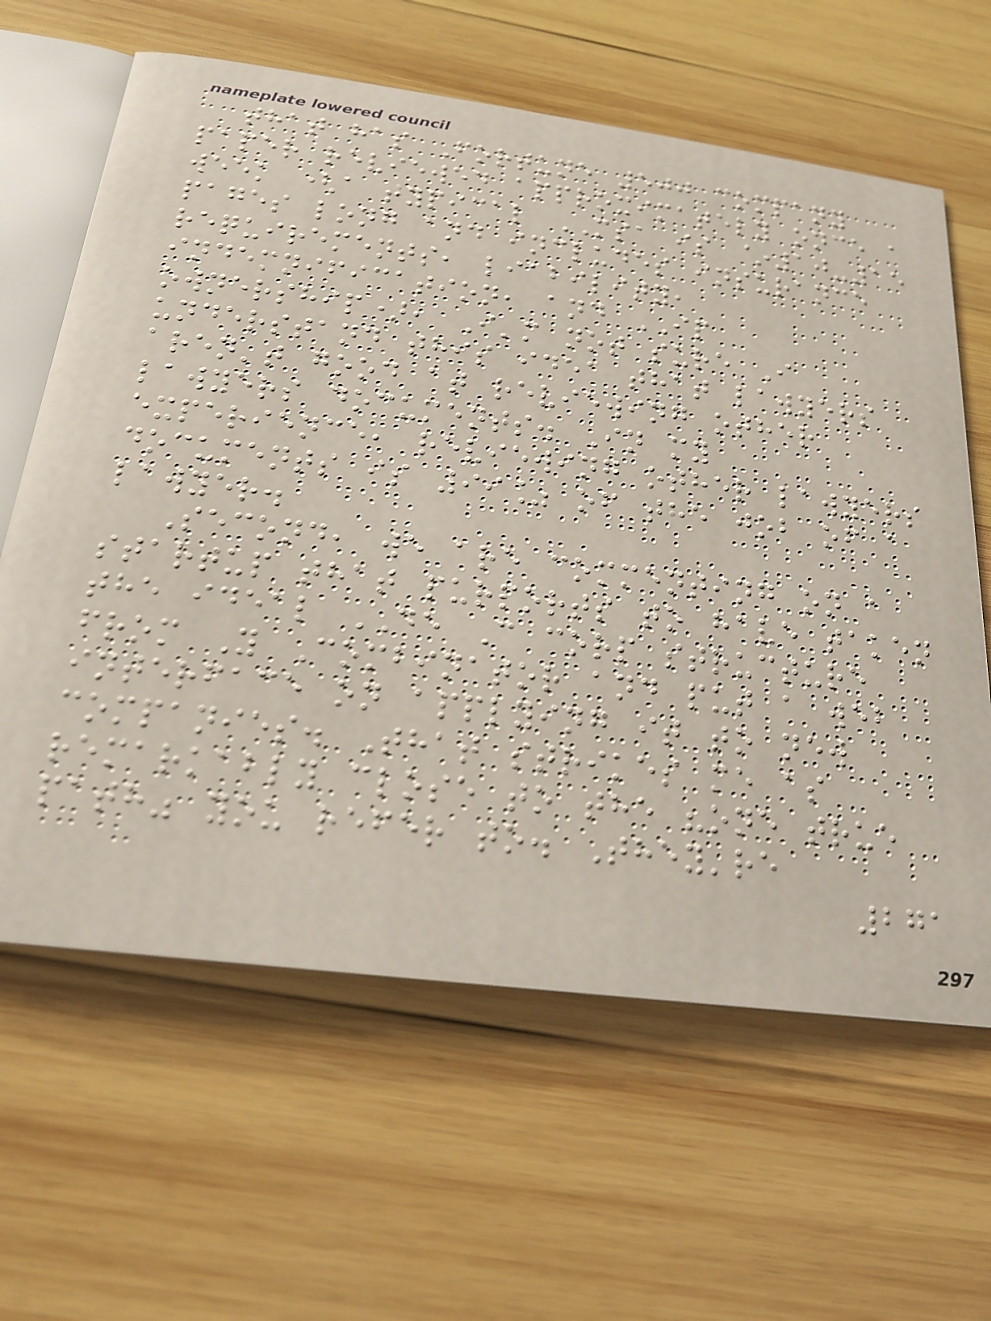that has Fortune 500 company
paper reviewed approximately once a
week (a typical MSA is ~10-15
pages long and includes insurance
requirements, liability,
indemnification, and IP
ownership), I'm not sure I
understand this idea that lawyers
aren't good at reviewing other
lawyers documents. In my
experience, reviewing other lawyers
documents is 99% of the job of a
lawyer.
Second, we are commenting on a
startup that purports to have taken
the ideal DE C corp structure
from Y Combinator and put a web
interface on applying it to new
companies. That strikes me as
remarkably close to the "one true
path" you refer to. They're
271
